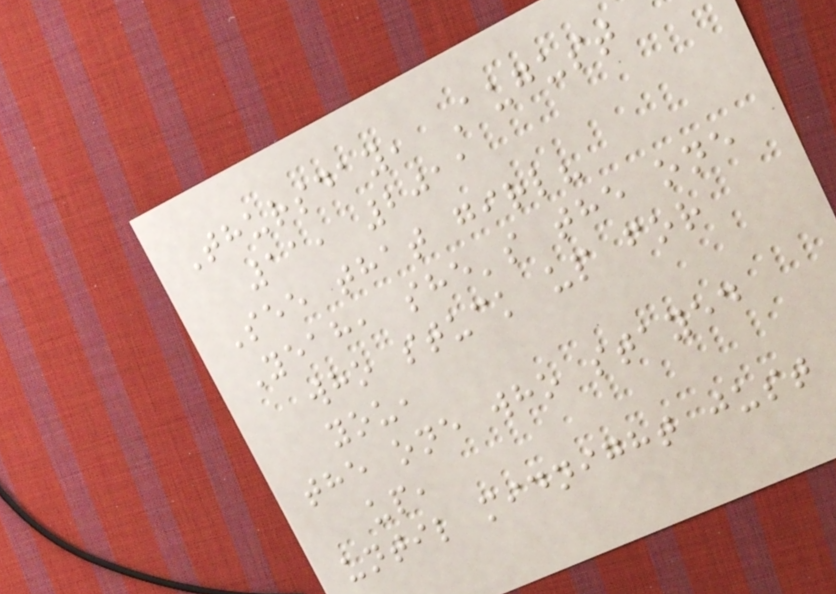Thursday, August
11, 2011
See that girl?
Yeah, she's the one
who stuck up for
you,
the one who stayed
up,
until midnight just
